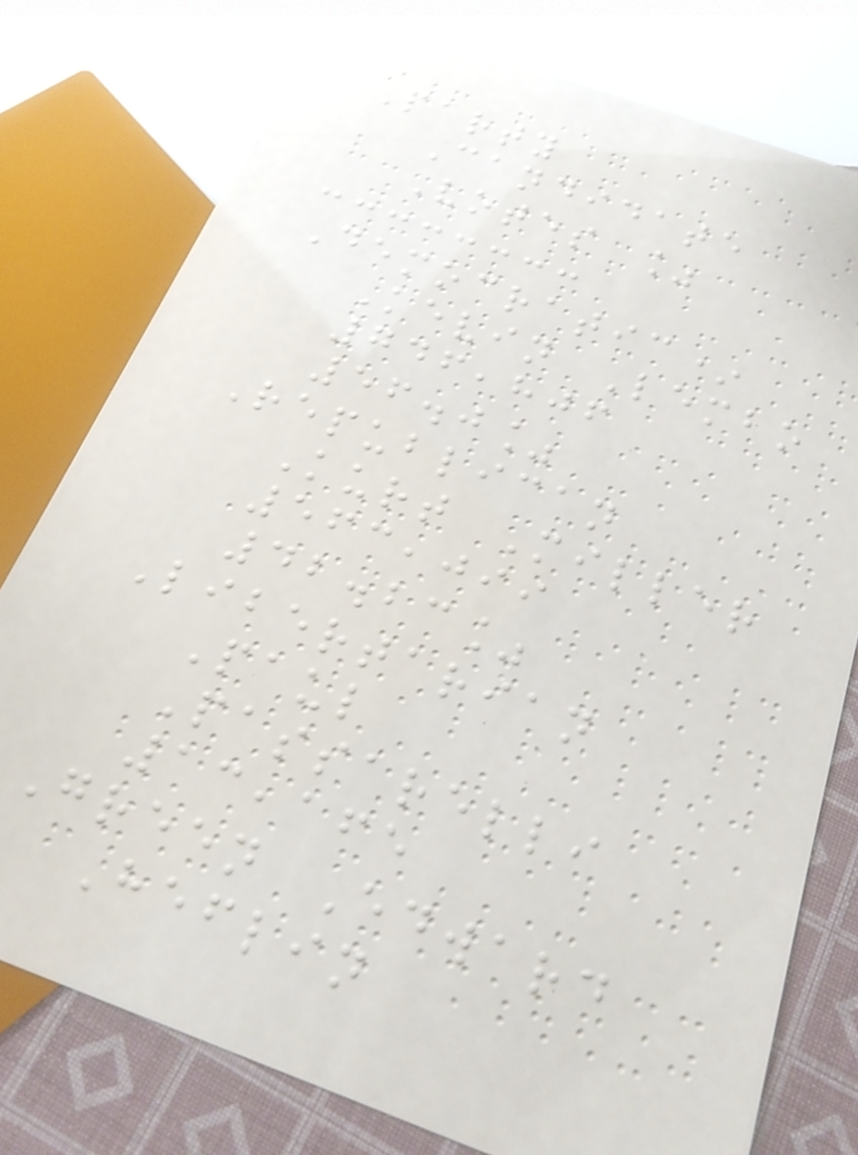Party
Candidate
Votes %
Democratic*
Kevin Lembo
746,806
56.0%
Republican
Kurt Miller
563,099
42.23%
Libertarian
Paul
Passarelli
13,165
Green Edward
Heflin
